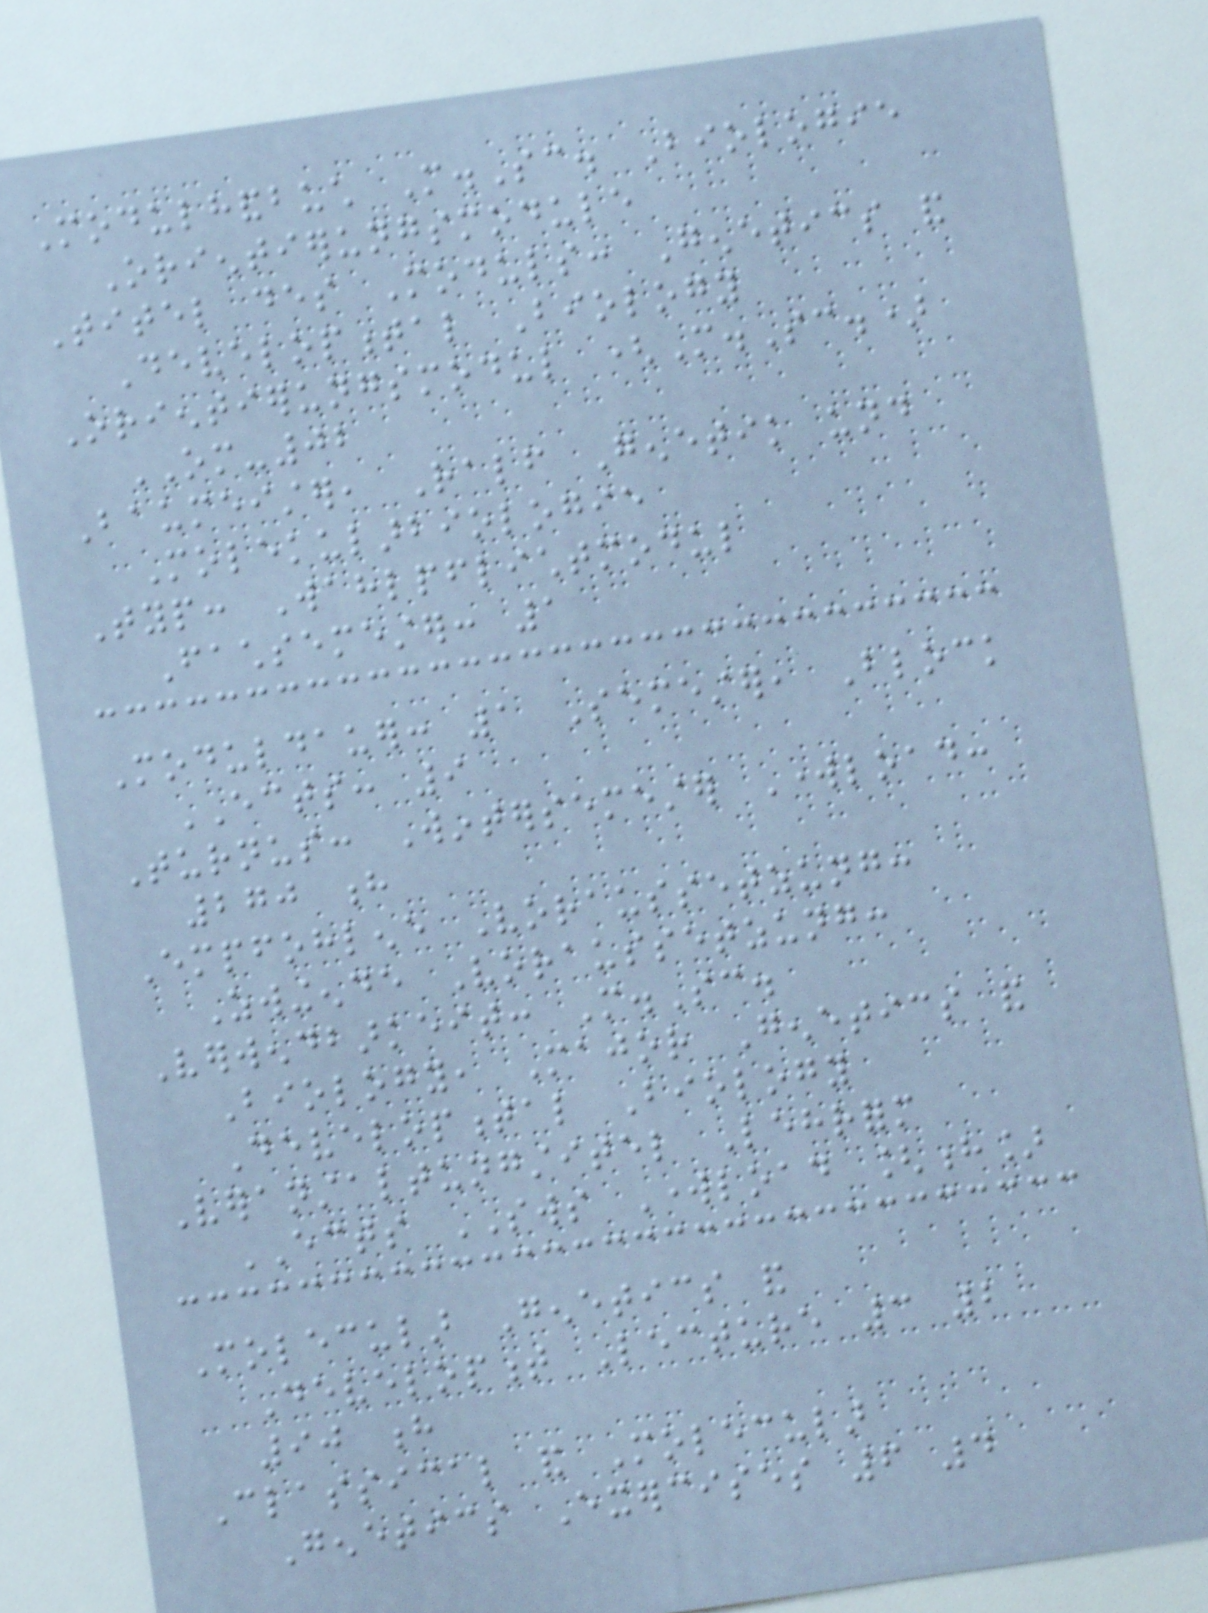Modulhandbuch M.Sc. Biologie
Orientierungsmodule
Titel des Moduls: Genetics and
Developmental Biology
Orientierungsmodul (M.Sc.)
OM-02
Baumeister, Ralf Genetik und
Molekularbiologie
Typ: Wahlpflichtmodul
Fachsemester: 1
Moduldauer: 1 Semester, Block
ECTS: 9
Turnus: Wintersemester Workload:
270 h
Empfohlene Voraussetzung:
Zwingende Voraussetzung:
Verwendbarkeit: M.Sc.
Biology, Major Genetics and
Developmental Biology
Veranstaltungstitel Lehrform
ECTS SWS Workload [h]
Molecular Genetics and
Development Lecture 3 2
90 h
Classical and Molecular
Genetics Exercises 6 4
